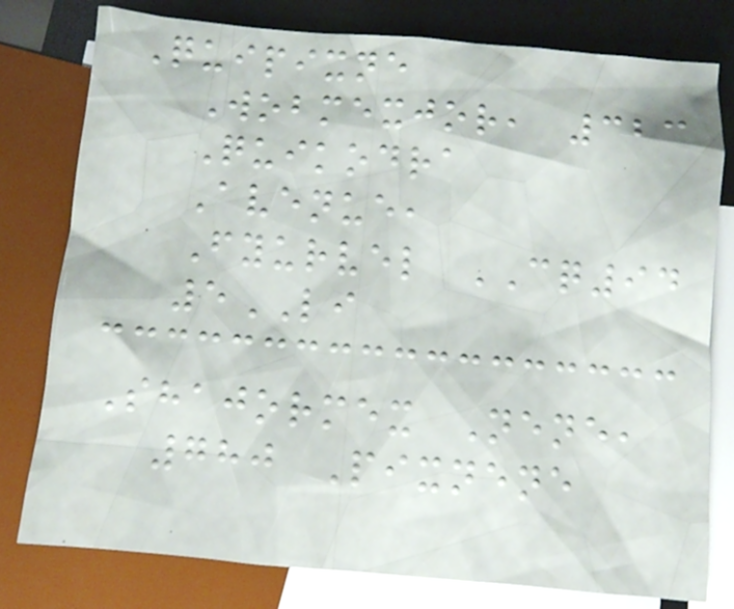Quipixne
Wobmexjor, 323
Quikodra
Avenue,
Fyurvel CQ94
5LI
Shajormex Nene,
780 Pixnene
